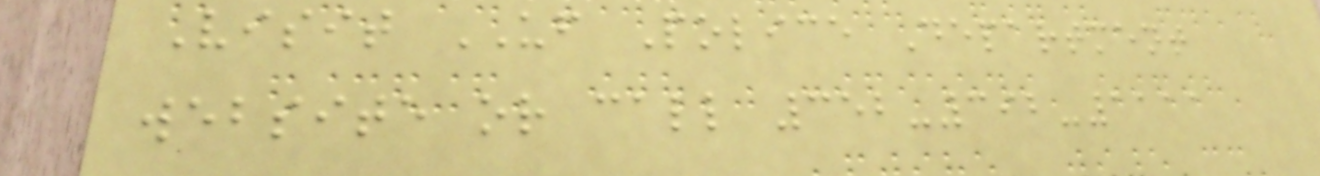Visit UF Police Department
website or call 352-392-1111
